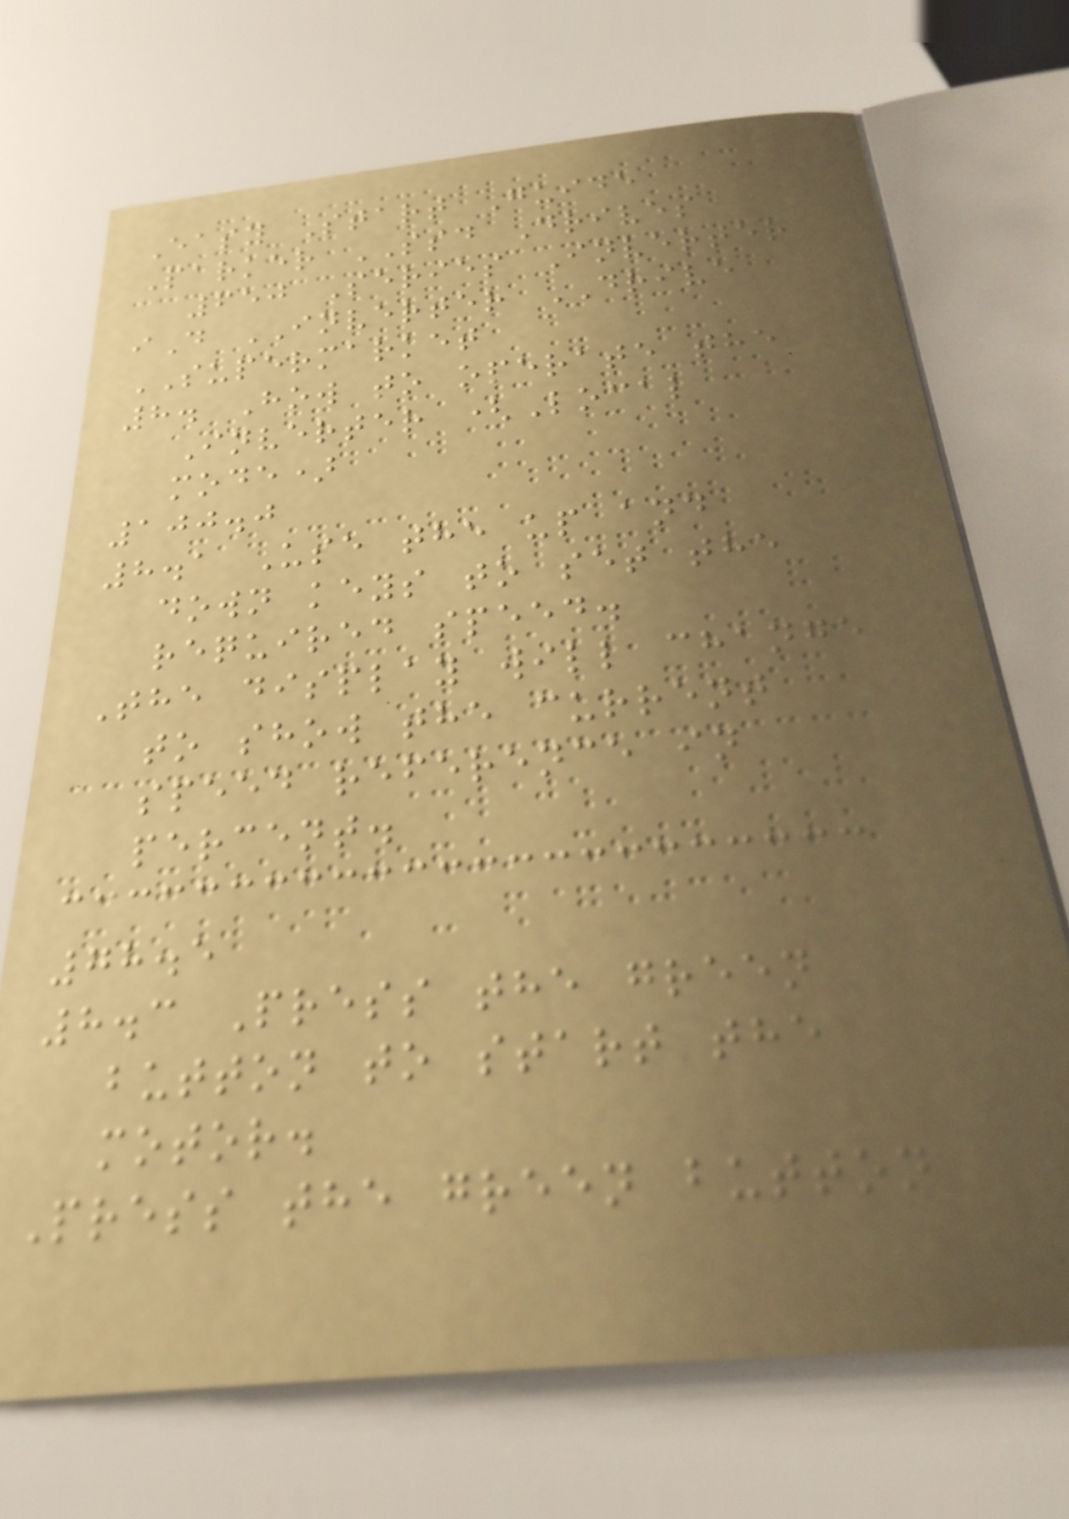Easy Start Guide
Parker SSD Drives
650 Series Inverter
iD INVERTER DRIVE
SUPERMARKET
8. How to operate the
Inverter (Local
mode)
100.0
8.1 Use the up and
down keys to set the
required speed.
The display will change
to show the current
speed reference in
percent.
78.5
8.3 Press the green
button to start the
motor.
Press the green button
